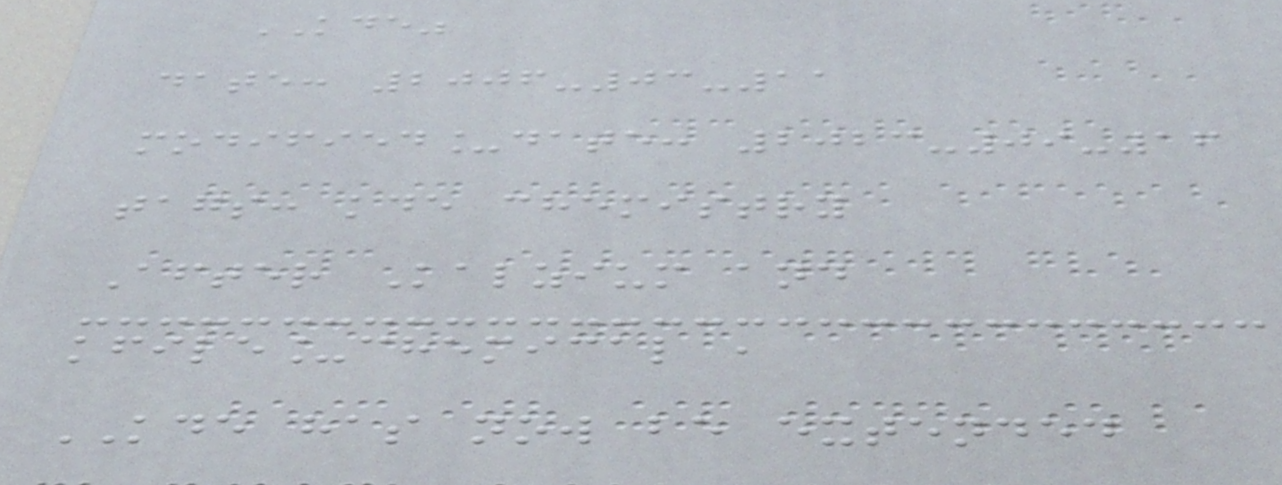KDE"
date: 2006-03-11
modified_date: 2023-09-16
tags: kde chemistry
After Kalzium and
kfile_chemical ,
KDE has now be extended
